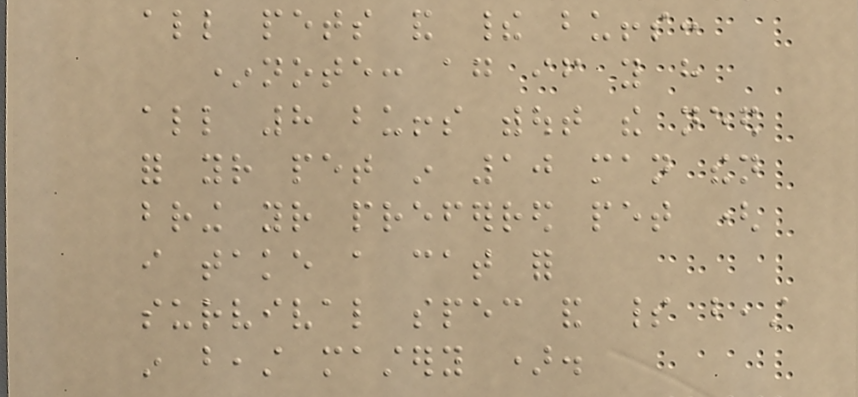all pets and their buffs:
*note: again if you have
all 8 buffs without the need
for your pet in 10 man then
bring your preferred pet (
i take a cat for
survival spec and spirit beast
in beast mastery ).
